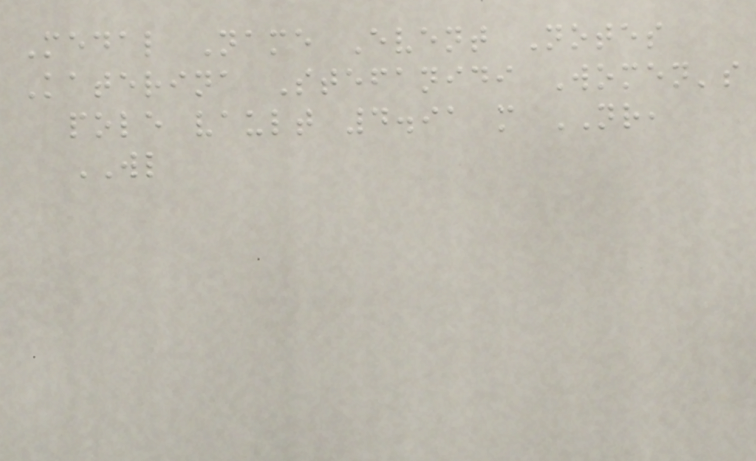Medal Name Event Notes
Katerina Stefanidi Women's
pole vault 4.91 m NR,
WL
